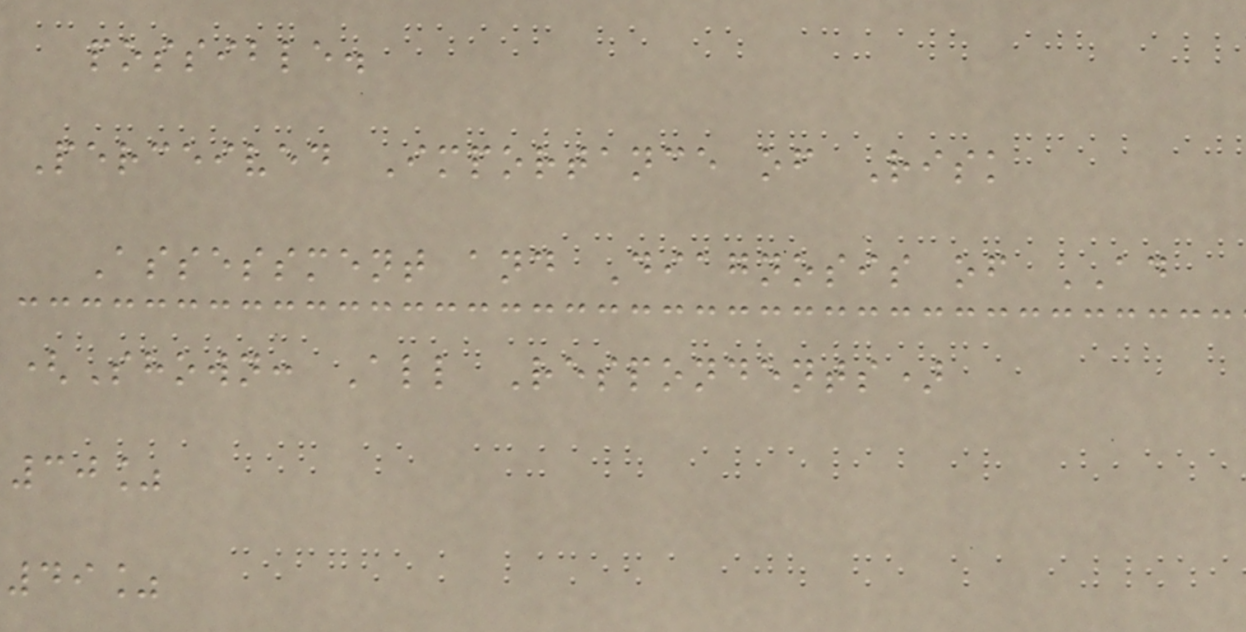possible.
Perceived Importance of Risk
Assessment and Diagnosis of AD
(Shown: All Respondents)
30%
49%
